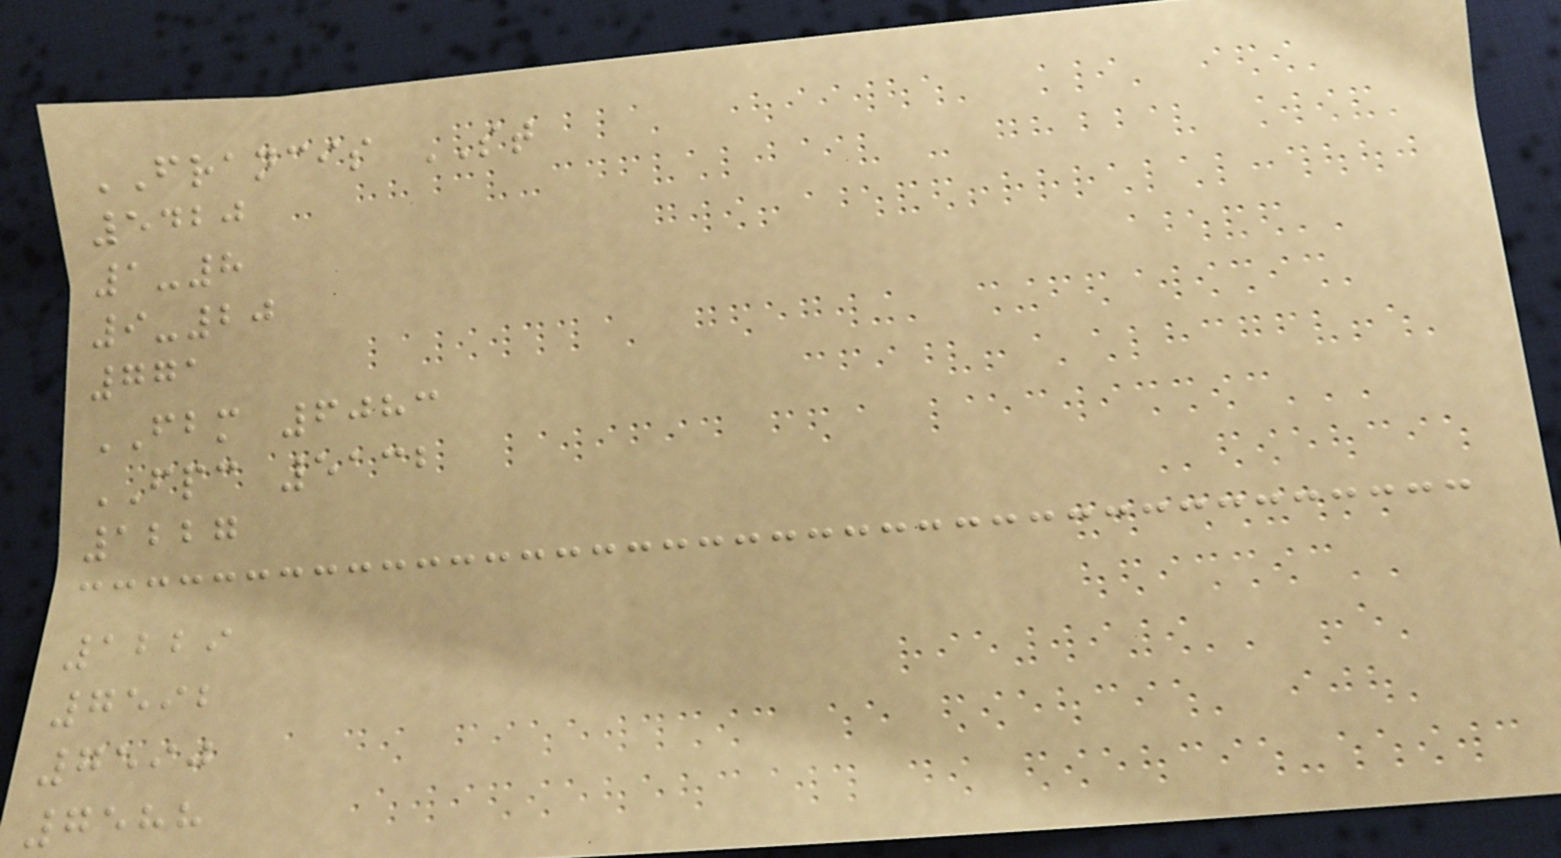FRANCIS ST
5420
1-8
9-20
771
FBM 6083
FPC 5132
1227
1229
7592
7590
7588
